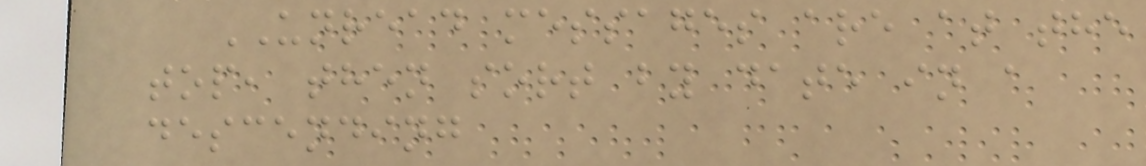UNREAD messages are at the
top, then sort by date in a
descending
